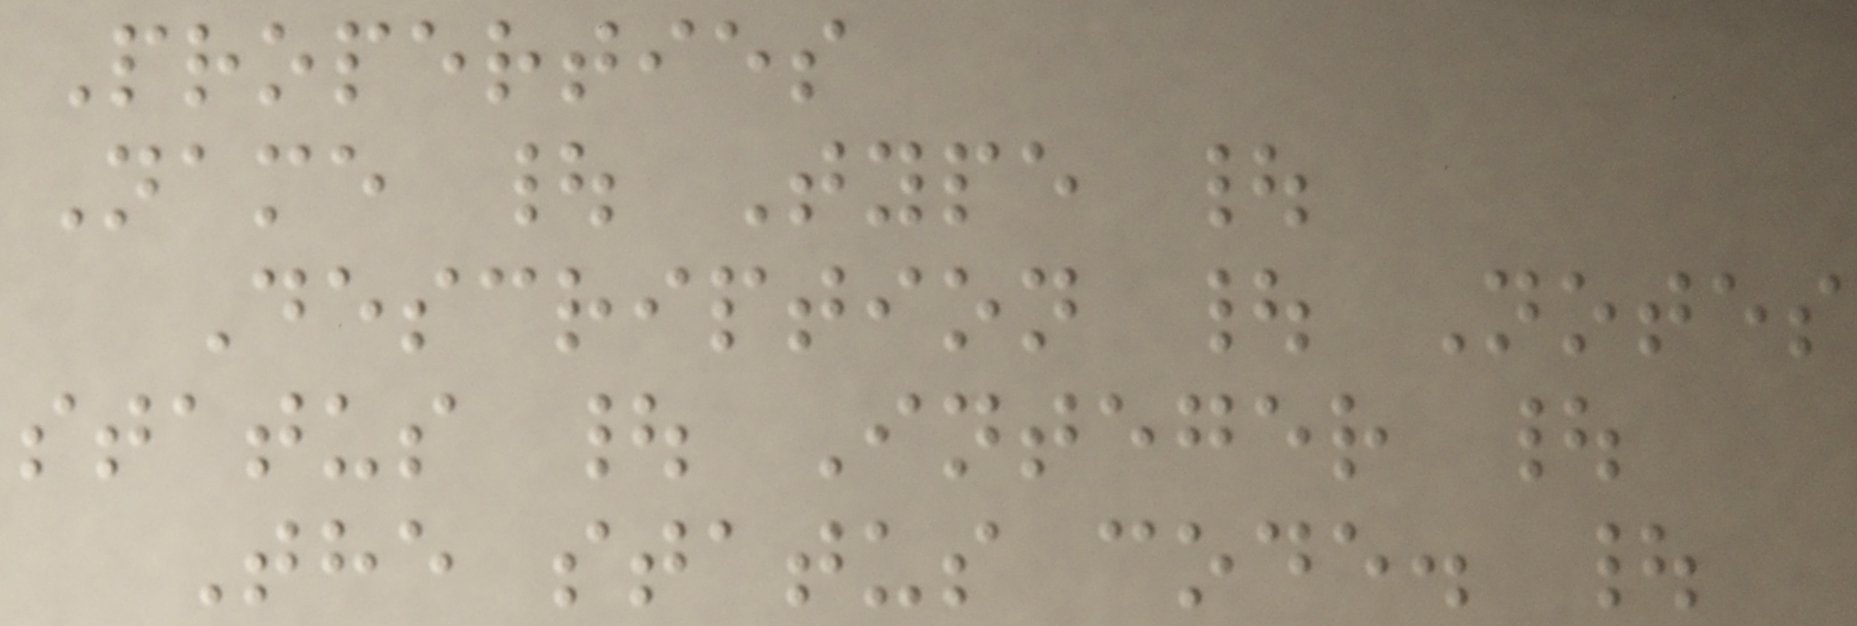Properties
Name | Type |
Description | Notes
status | Integer |
The status code. |
